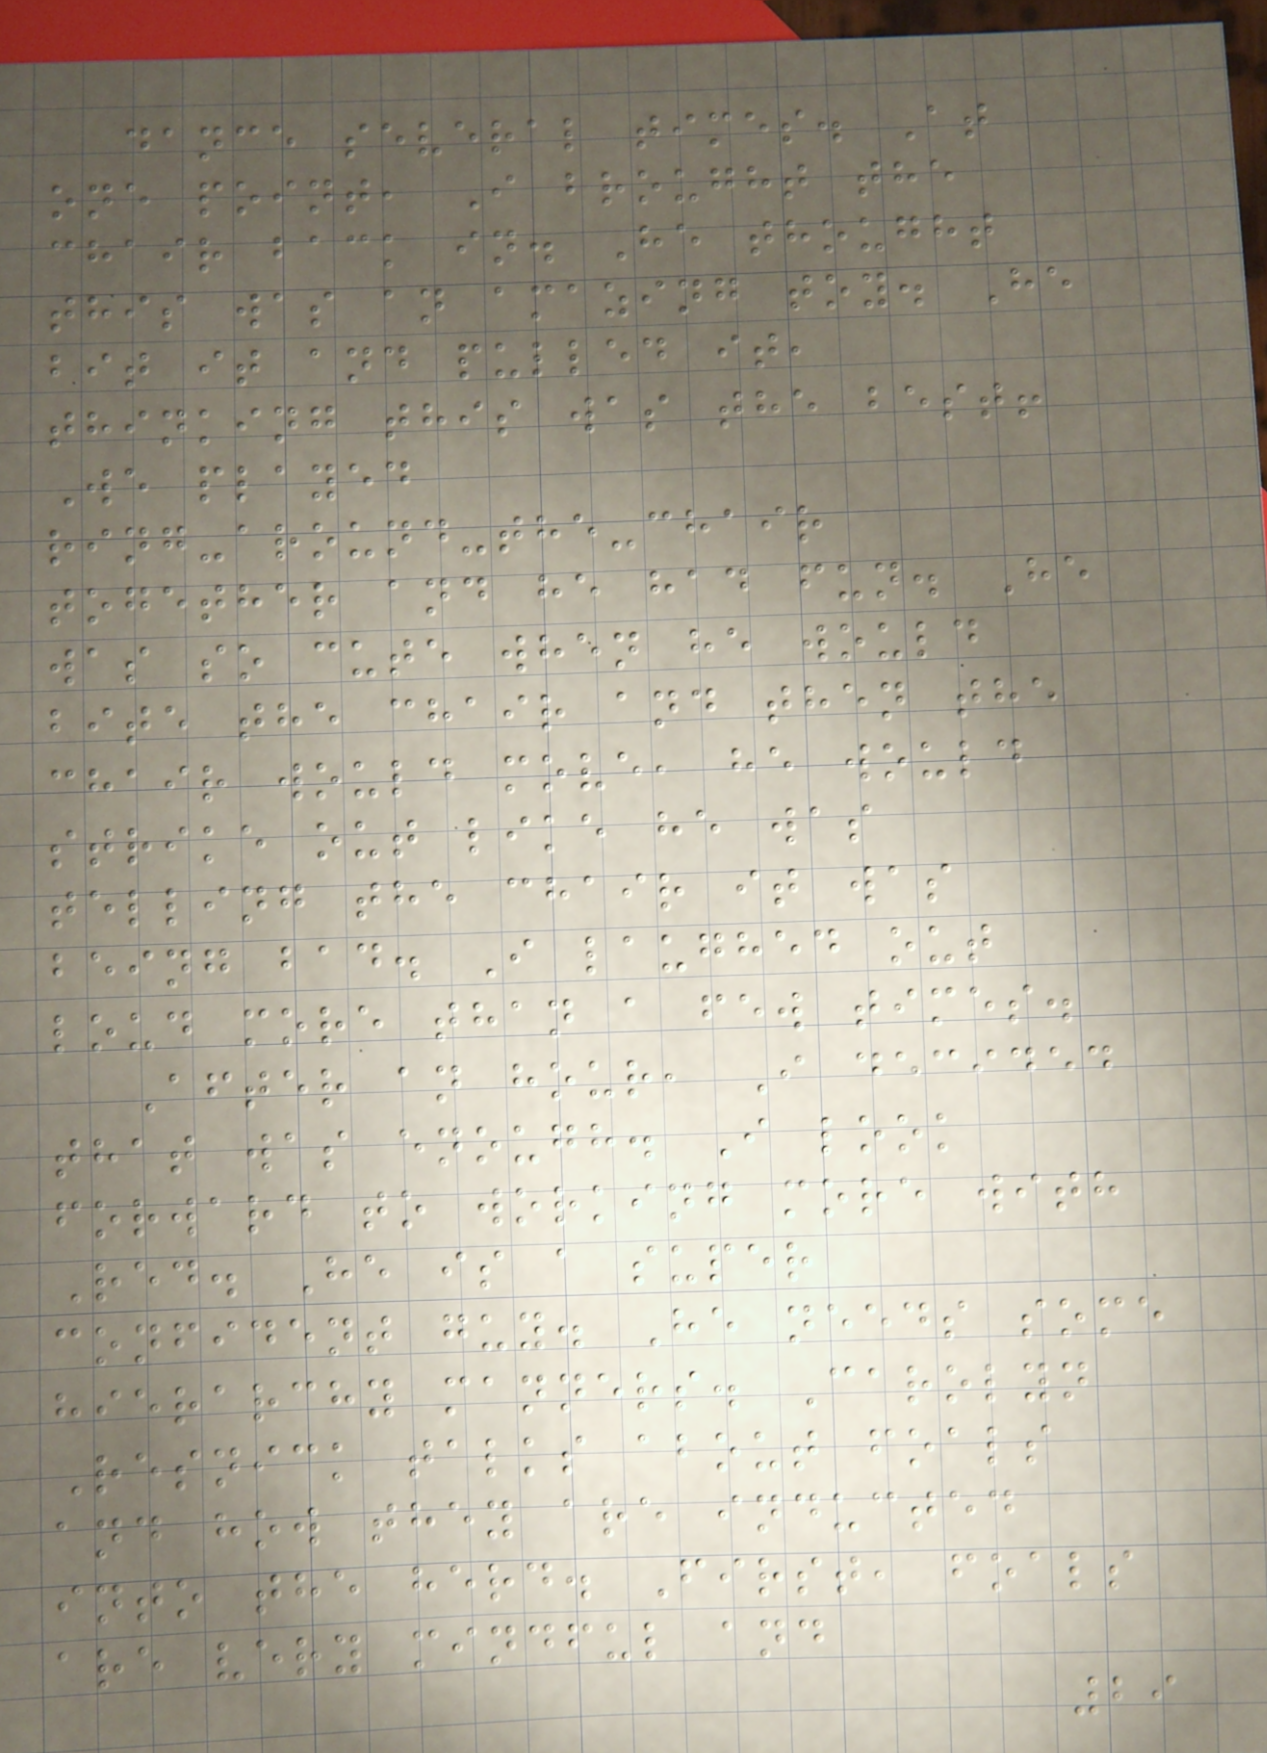dance several times. At
one point, I brought the
chair back in. He thought
this was an amazing toy. He
bit it and pulled it,
thinking this was the best!
We played
ring-around-the-chair
together and he had fun. He
was so cute when he would
bite the chair and then the
chair would move, he would
strike out like he was
telling the chair it was
being bad. I laughed out
loud more than a few times.
After an hour, I decided
that was enough. I look
forward to working more with
Red. He is a super
confident guy. He needs some
hierarchy manners. Carolyn
Resnick talks about foals
and how they are inducted
into the herd. First, foals
are very mindful and
29
